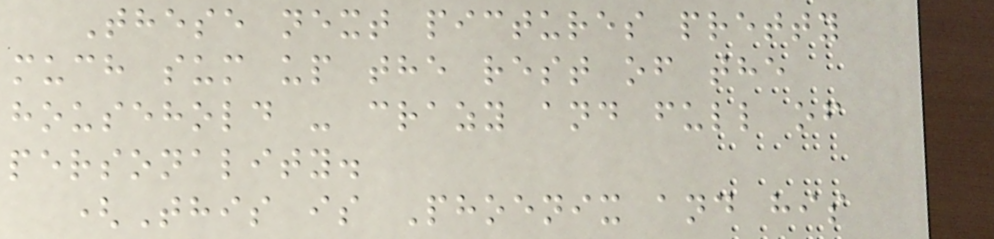These next pictures pretty
much sum up the rest of the
household - crazy and full of
personality.
(This is Phoenix and his
